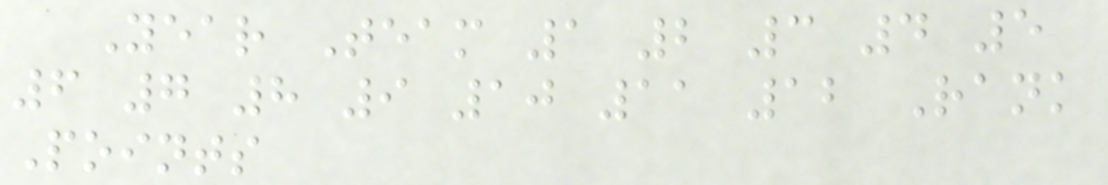Year Team 1 2 3 4 5
6 7 8 9 10 11 12 Rank
Points
